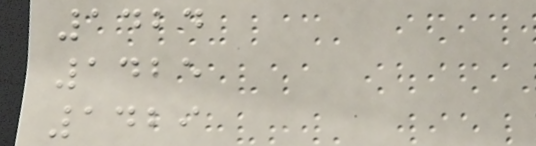1424
1425
1429
